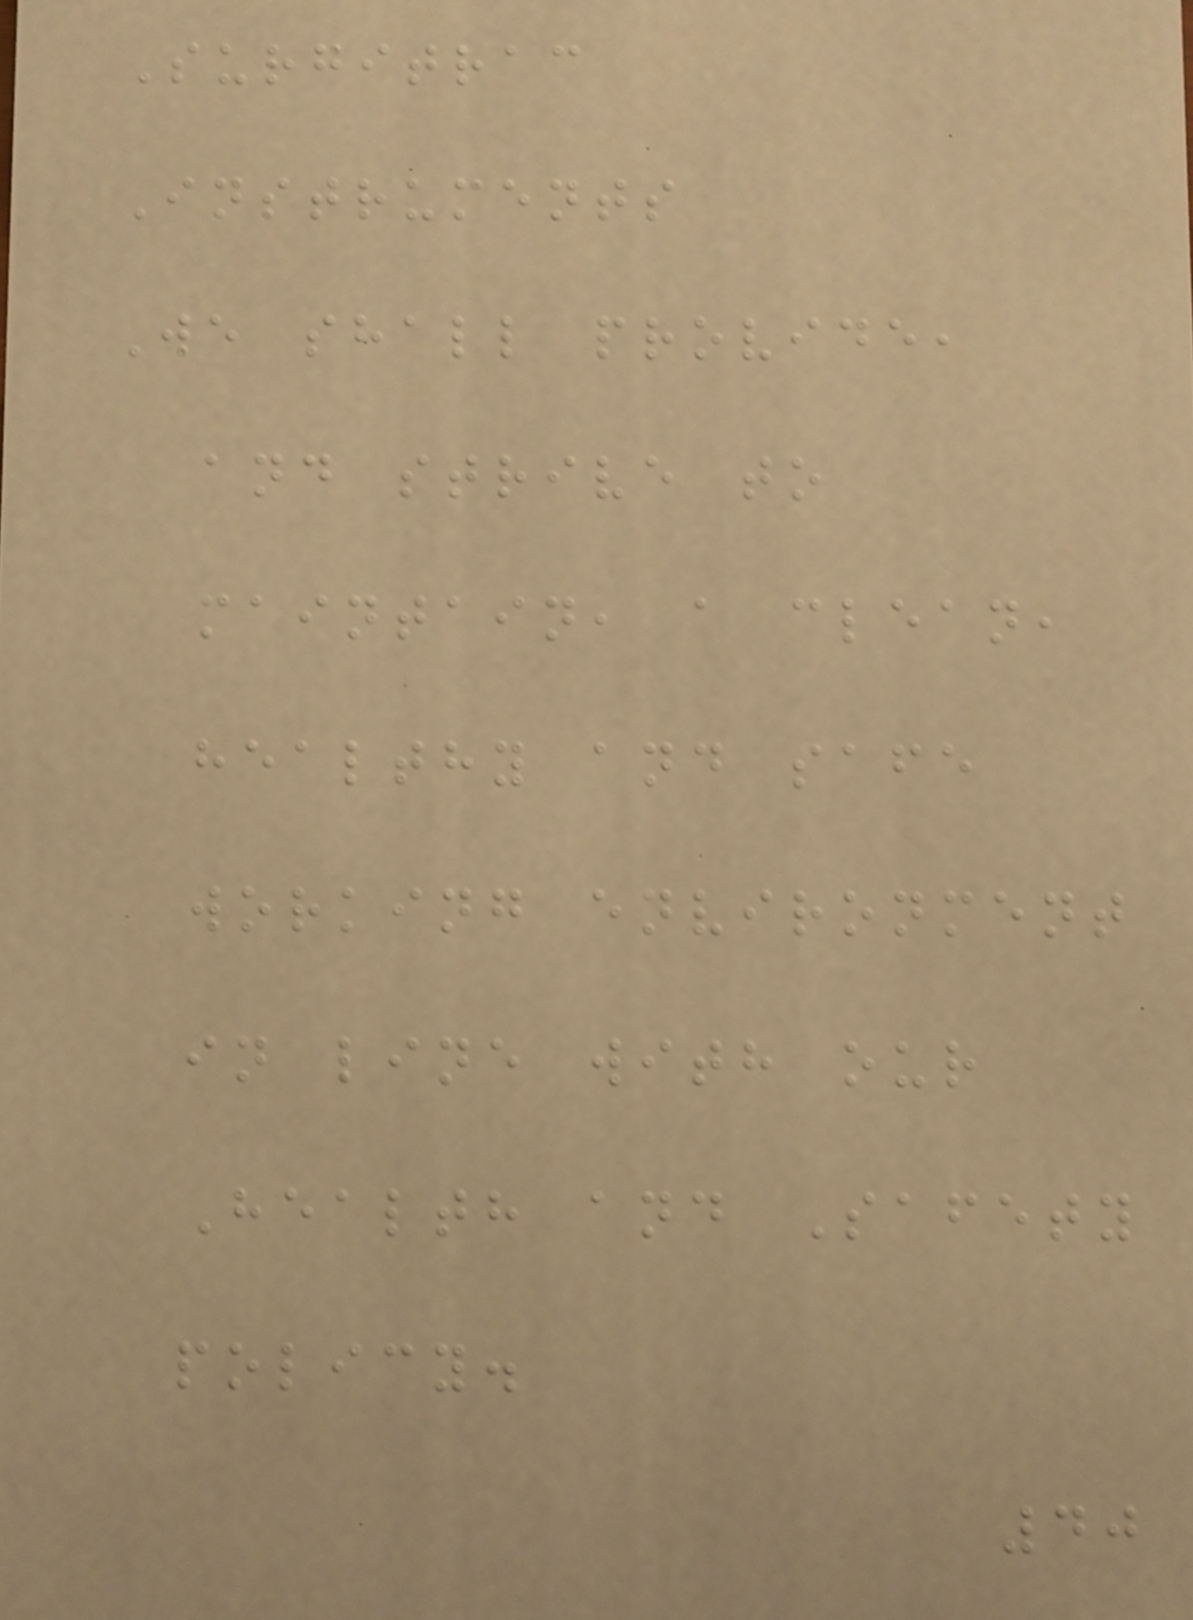Surgitrac
Instruments
We shall provide,
and strive to
maintain, a clean,
healthy and safe
working environment
in line with our
Health and Safety
policy.
40
